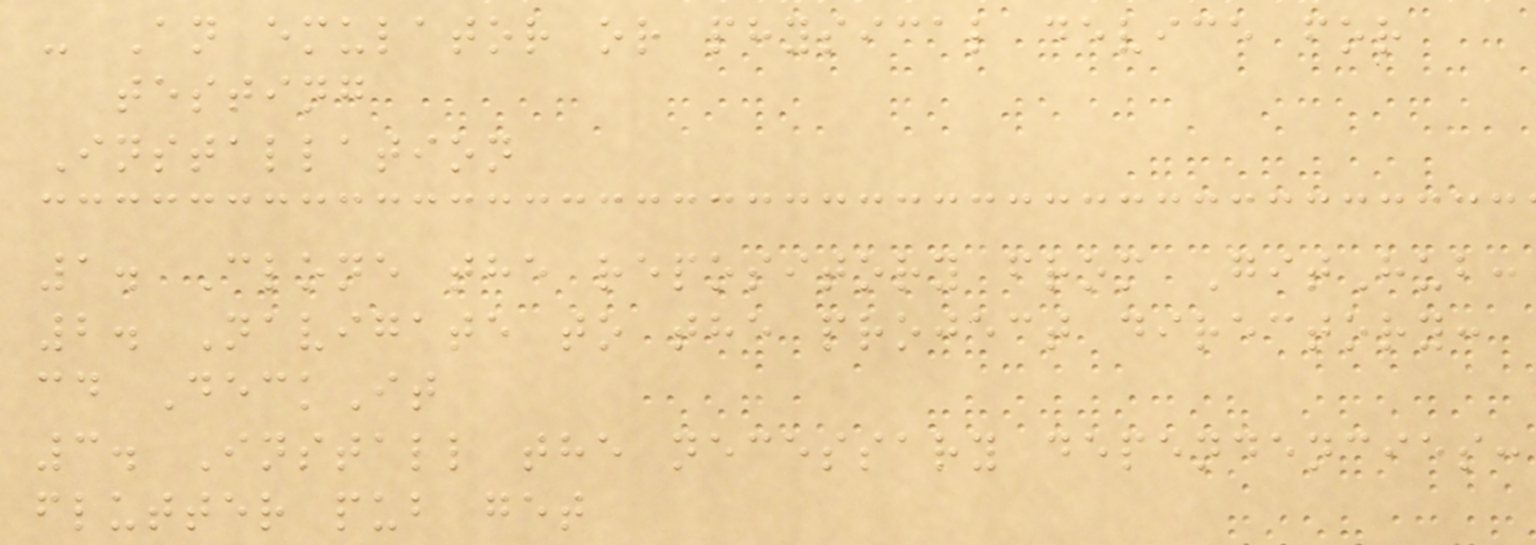- An emulator or physical device for
testing
Installation
1. Clone the repository from GitHub:
2. Navigate to the project directory:
cd DeckIt
3. Install the necessary dependencies:
flutter pub get
